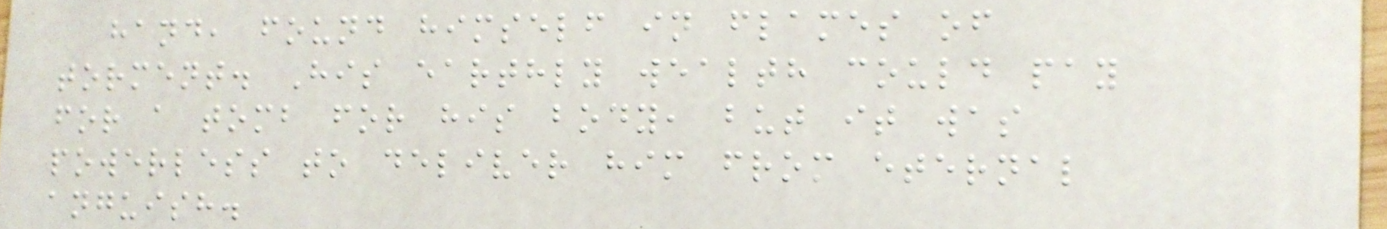hand, found himself in flames of
torment. His earthly wealth could pay
for a tomb for his body, but it was
powerless to deliver him from eternal
anguish.
